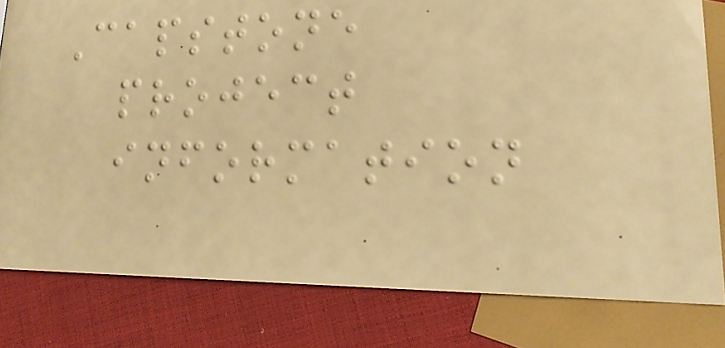Capstone
project
information
